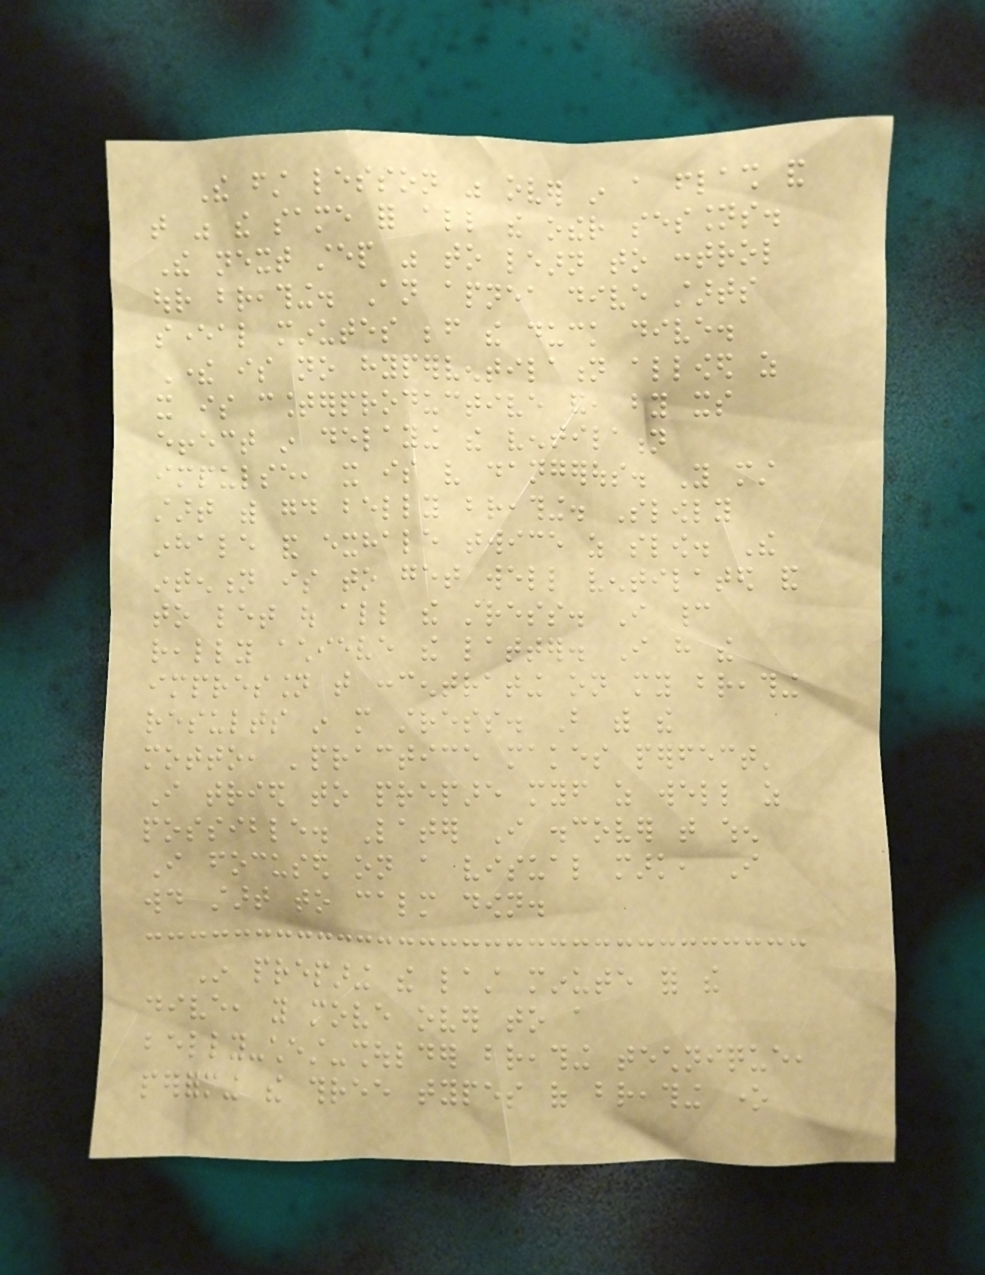The first lesson was over in a flash and
that was the same for all the other sessions.
The next step was to learn to control
our breathing. An apnea dive starts
several minutes before the duck dive.
There is no hyperventilation allowed as
it is counterproductive and, by its
effect in delaying the ventilation
impulse, it is very dangerous. You must
start with good belly breathing. Slowly
inhale and exhale twice as slow. The
intention is to get well ventilated and
to let out all the stress. I cannot
really achieve the latter. I have the
impression that concentrating on my breathing
results in more stress. But with the
motto, 'practice makes perfect'
I tried to prepare myself as well as
possible. Later I discover that when
I focused on a visual mark, I
would start to calm down.
In preparing the last minute for the
dive, you move over to a
belly-chest-shoulder breathing technique,
performing the three types of breathing one
